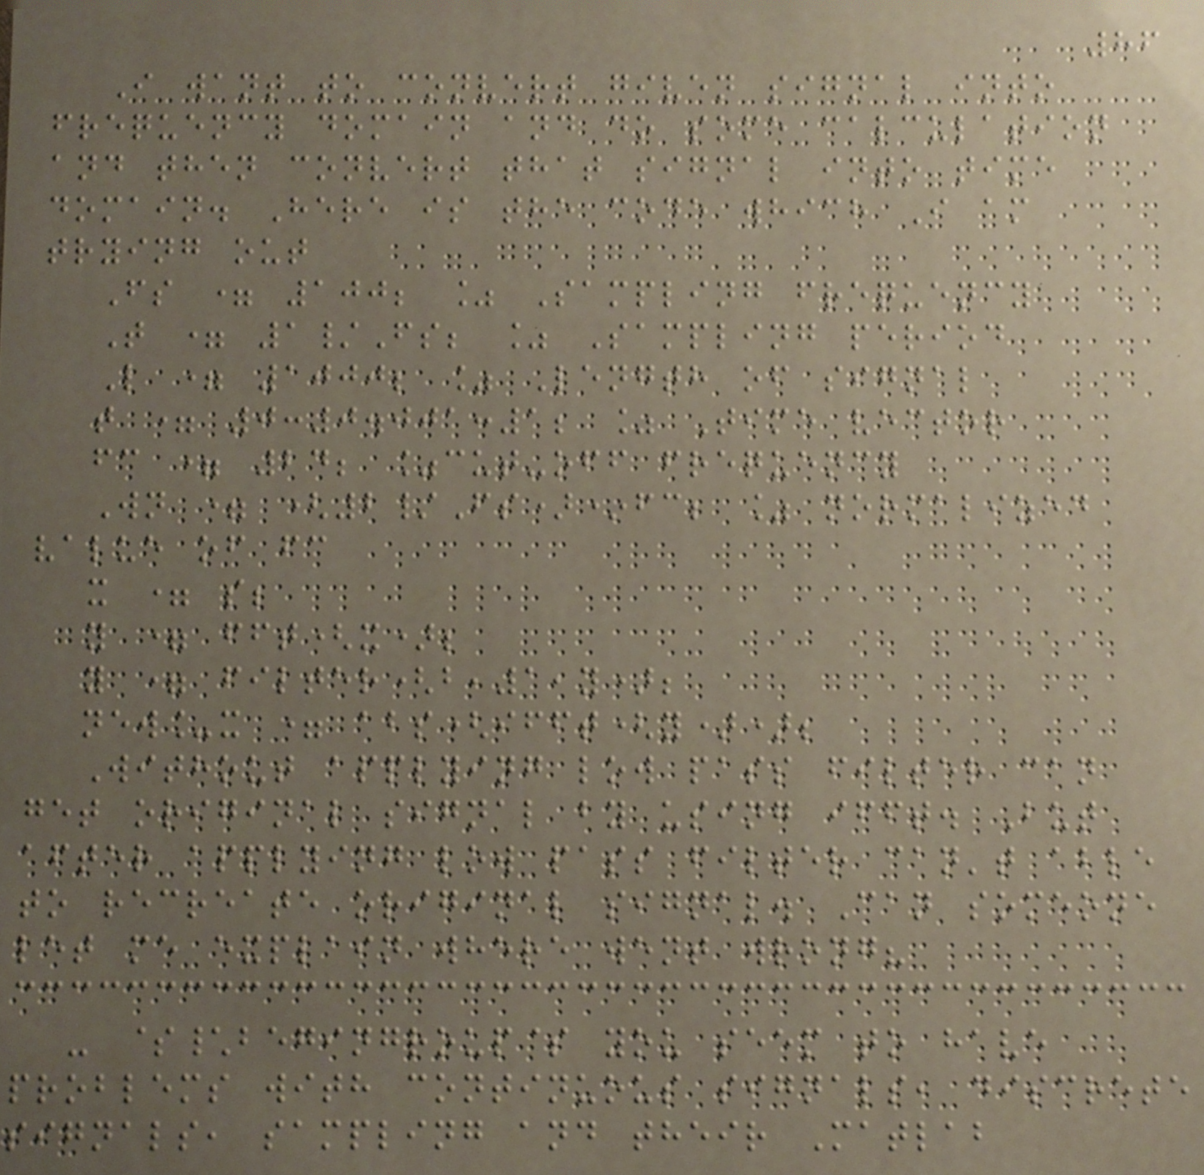86
I want to convert given signal into
frequency domain and do some calculation
and then convert that signal into time
domain. Here is the code which I am
trying out
Fs = 100; % Sampling frequency
T = 1/Fs; % Sampling period
L = 1000; % Length of signal
t = 0:0.001:1; % Time vector
fc = 24; %cut-off frequency
Wn = (2/Fs)*fc; % normalized
value of fc
x = s;
y = fft(x);
y = filter(b,1,y);
new_x = abs(ifft(y));
Without applying low pass filter can
get original signal by using ifft. But
after applying low pass filter can't able
to recreate original signal. Can someone
let me explain where went wrong?
- $\begingroup$ you seem to have
problems with continuous signals, discrete
signals, sampling and their Matlab
